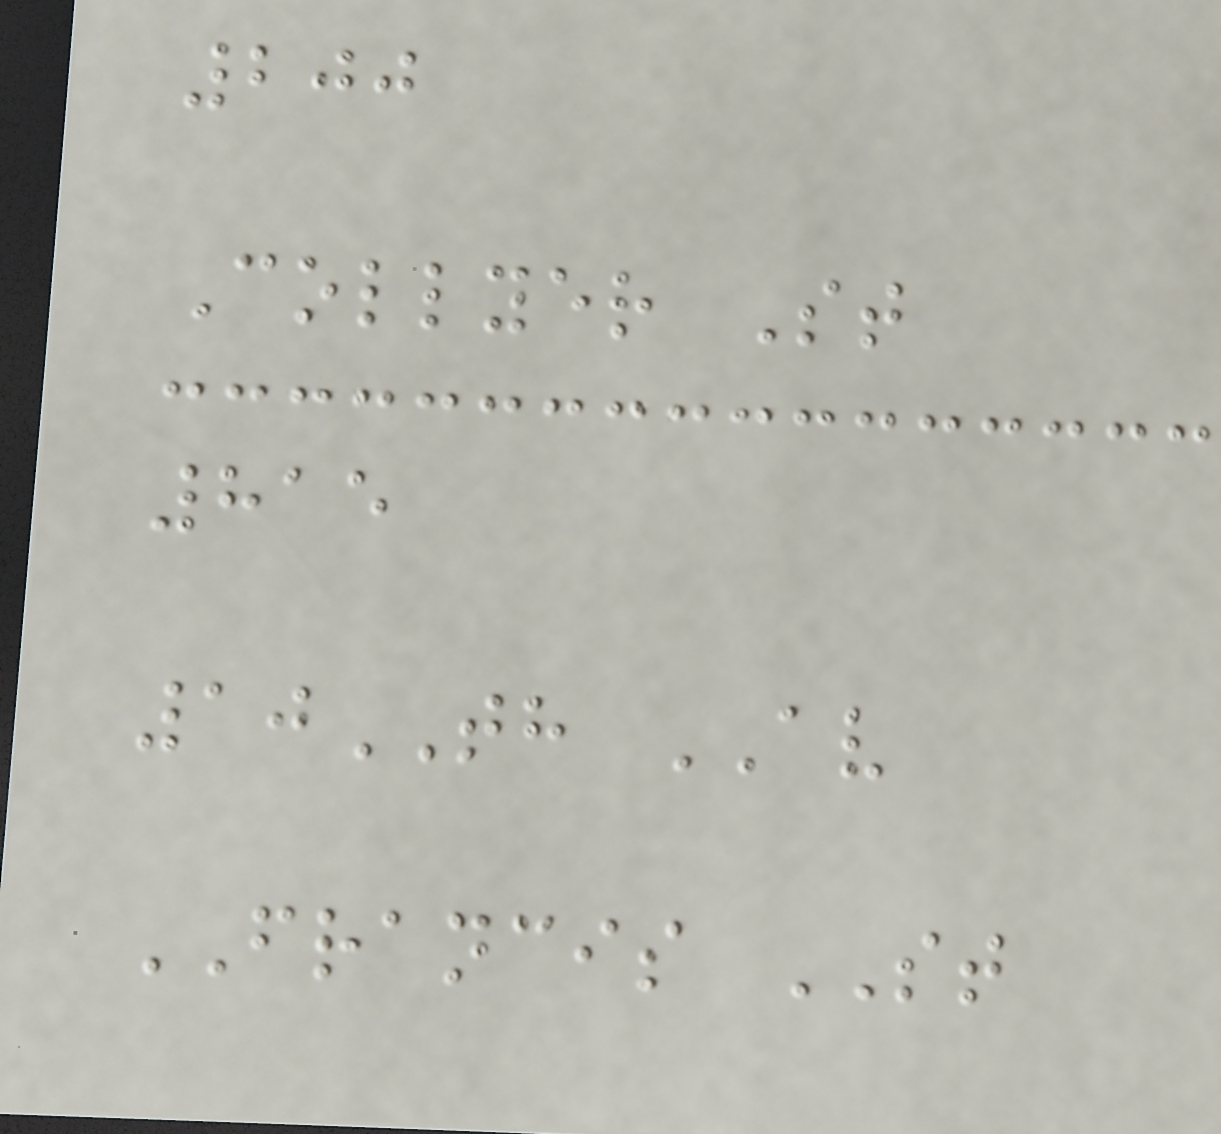200
Collyer St
815
10TH AV
FRANCIS ST
